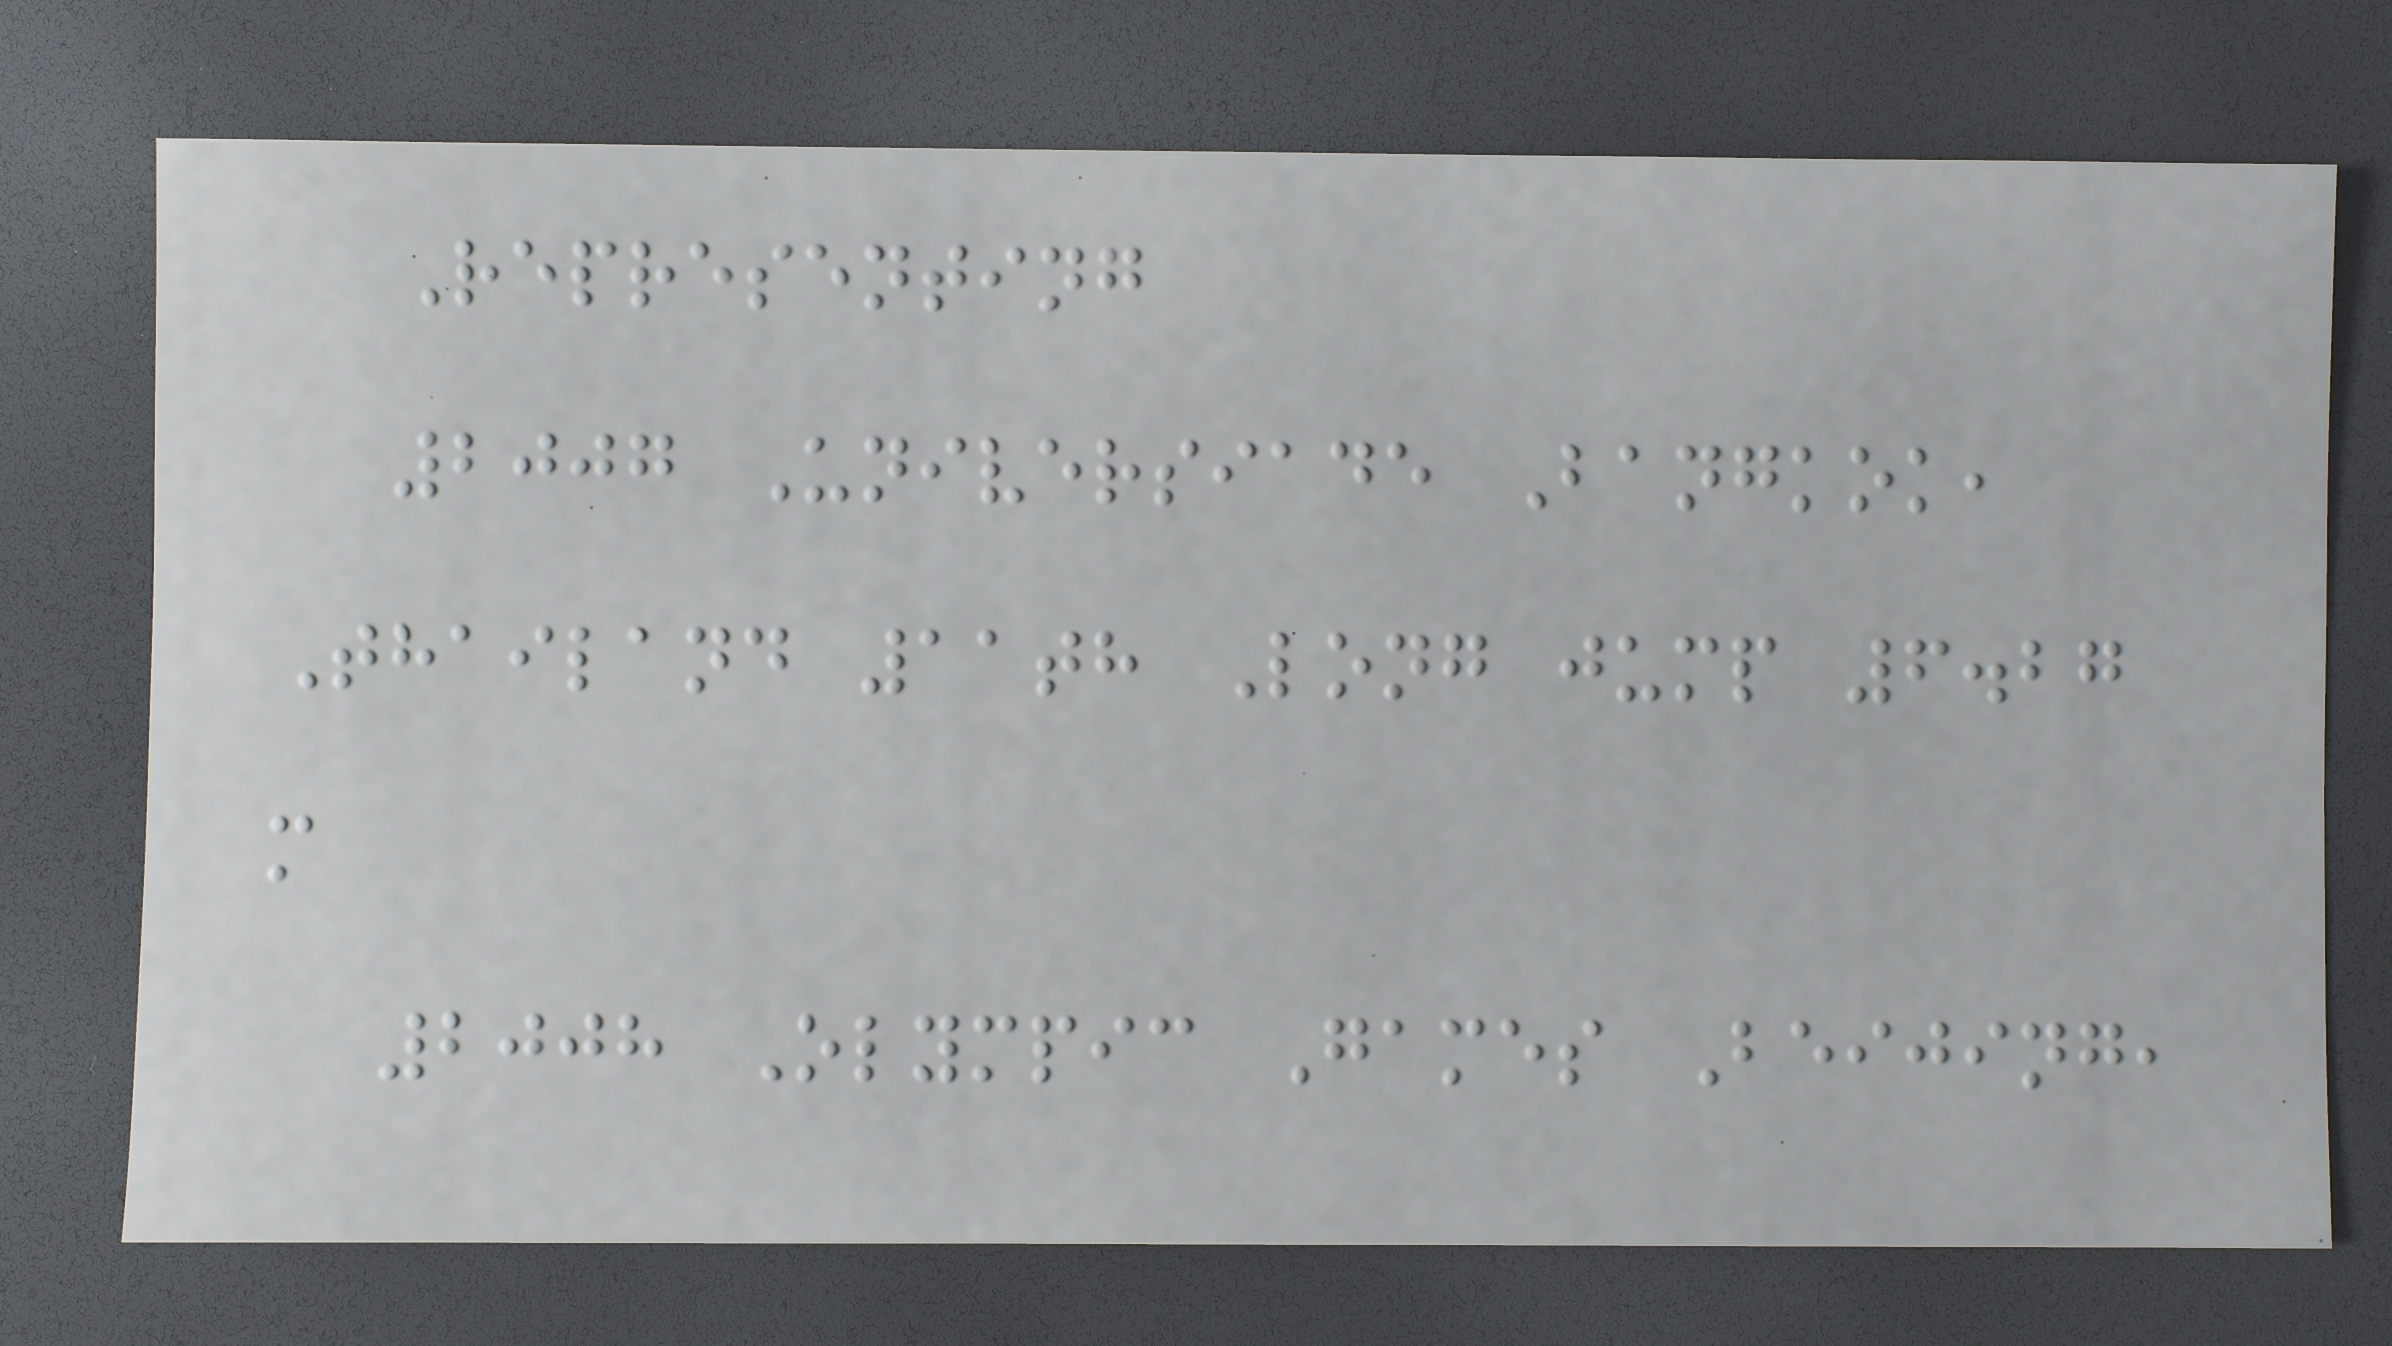Representing
2007 Universiade Bangkok,
Thailand 11th Long jump 6.27
m
2008 Olympic Games Beijing,
